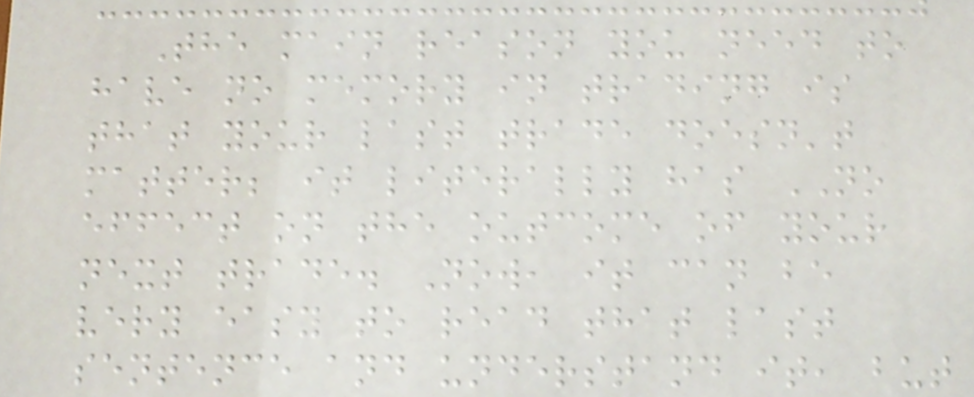The main reason you need to
have no memory in trading is
that your last trade doesn't
matter; it literally has NO
effect on the outcome of your
next trade. Now, it can be
very easy to read that last
sentence and understand it, but
